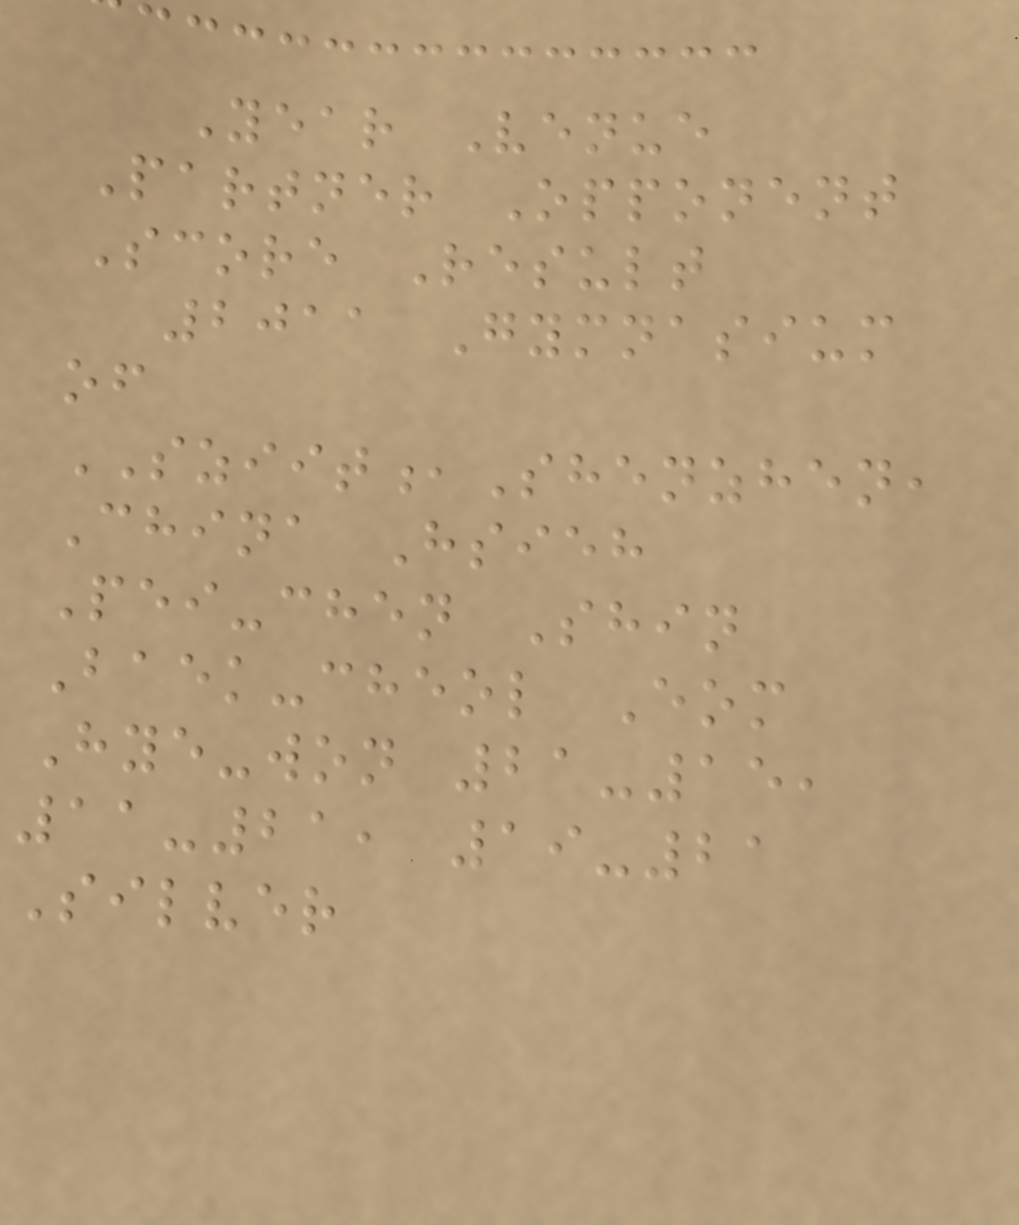Year Venue
Partner Opponent
Score Result
2011 Gymnasium
of
SZIIT,Shenzhen,
China Hsieh
Pei-chen Shin
Baek-cheol Eom
Hye-won 21-15,
11-21, 19-21
Silver
